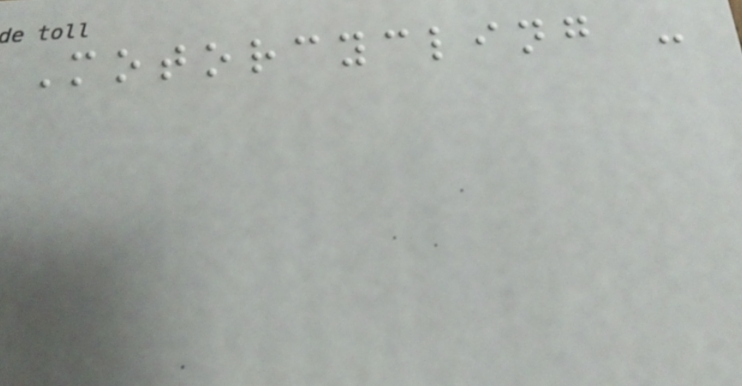Motorcycling -
